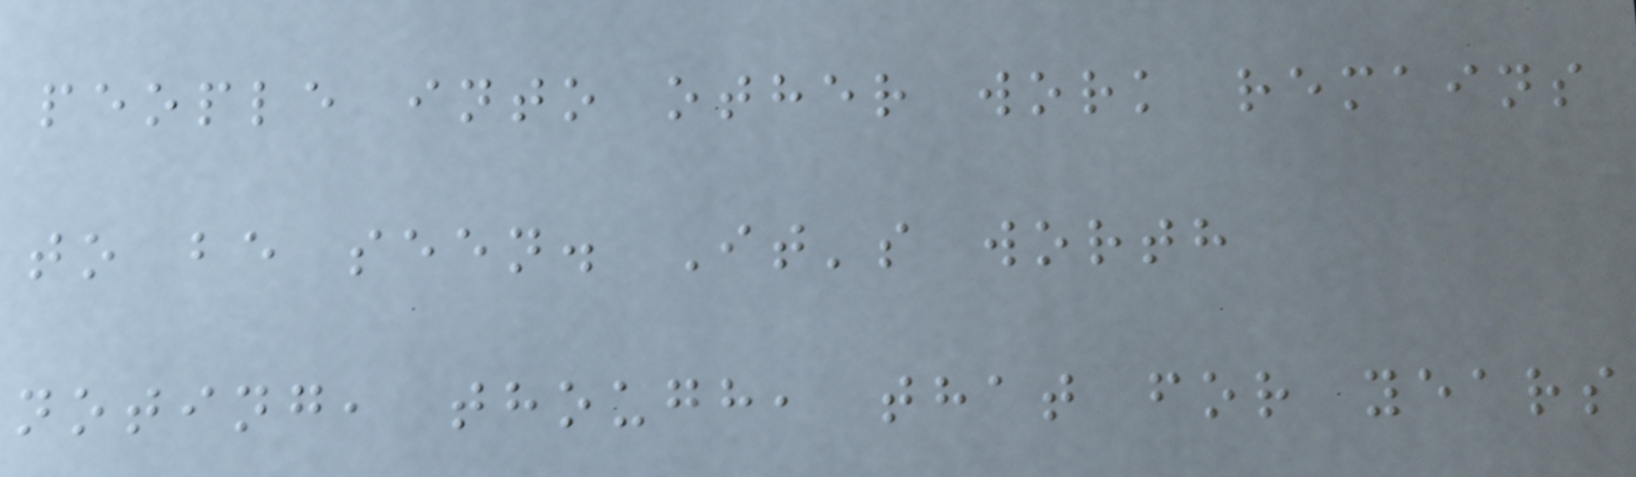people into other work remains
to be seen. It's worth
noting, though, that for years
